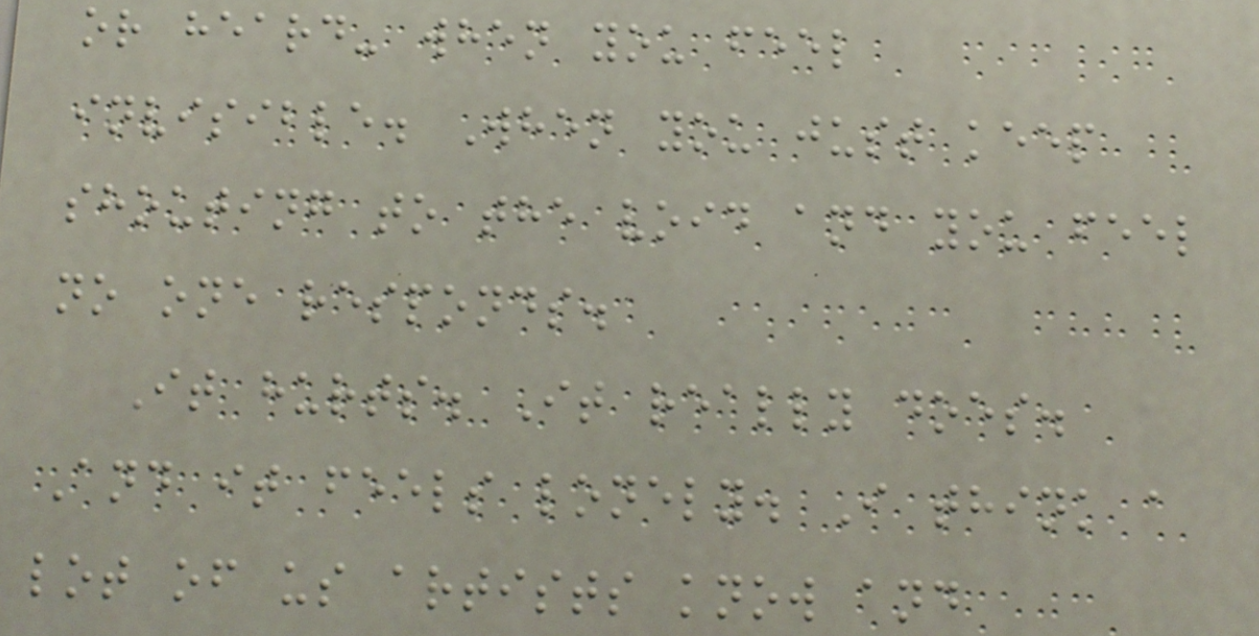or heard- when you feel
invisible. When you just keep
shouting to the void and you feel
no one responds.
It hurts. It really does.
And it feels lonely. I think a
lot of us artists know and
